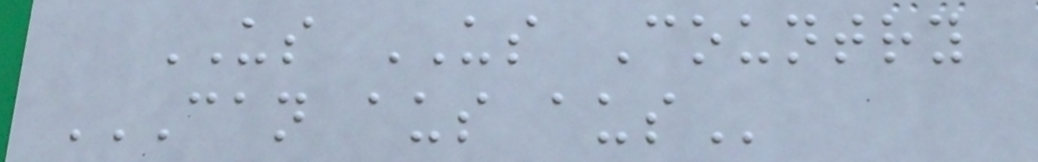US US Country
CAN AUS AUS
